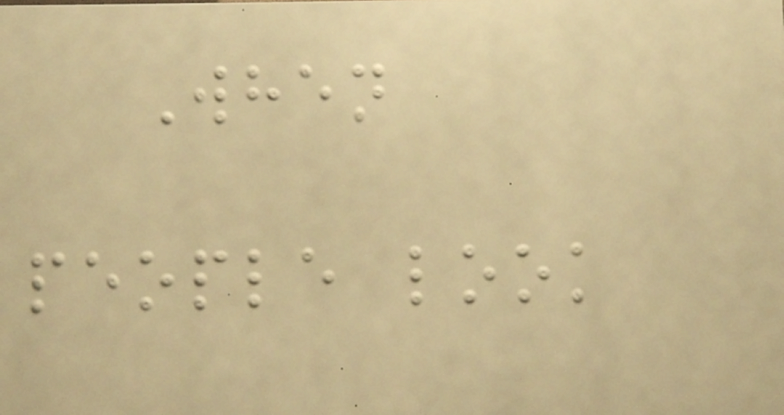When
people look
